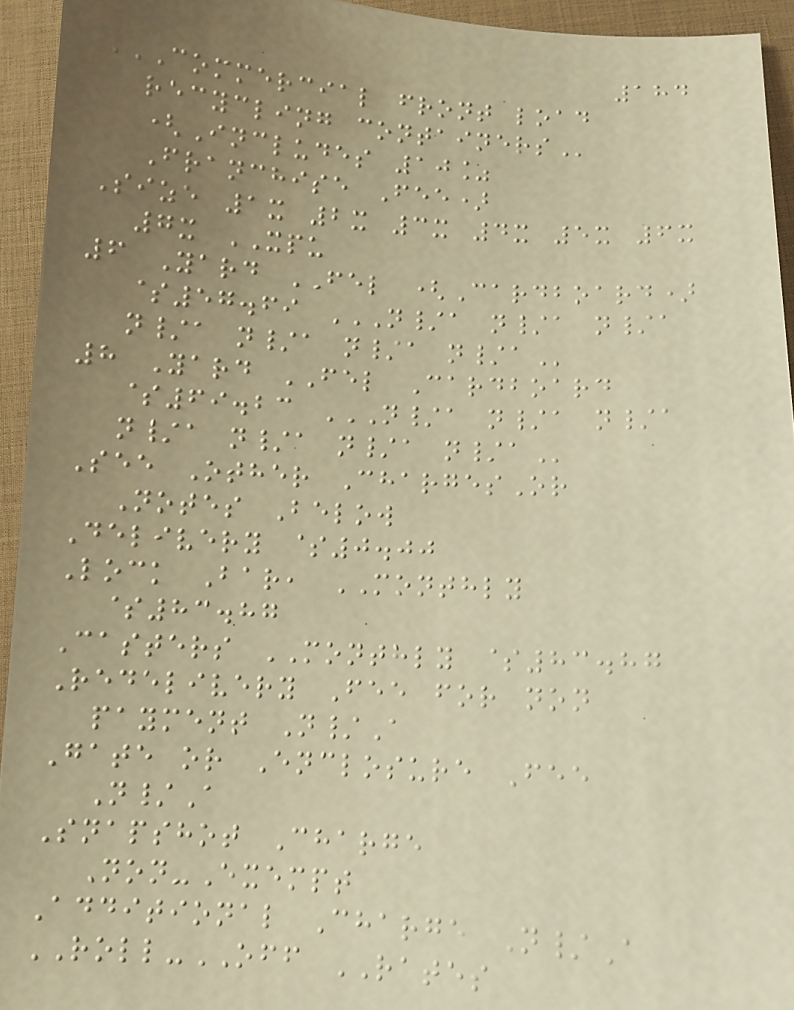184
COMMERCIAL FRONT LOAD
RECYCLING CONTAINERS
(Includes 10%
Franchise Fee)
Size 1x 2x 3x 4x 5x 6x
7x XPU
6 Yard FEL (Cardboard)
$57.69 N/A N/A N/A
N/A N/A N/A N/A
8 Yard FEL Cardboard
$69.23 N/A N/A N/A
N/A N/A N/A N/A
See Other ChargesOr
Notes Below
Delivery $0.00
Lock Bar, MONTHLY
$83.87
Casters MONTHLY $83.87
Redelivery Fee for non
payment N/A
Gate or Enclosure Fee
N/A
Snapshot Charge
Non-Exempt
Additional Charge N/A
ROLL-OFF RATES
